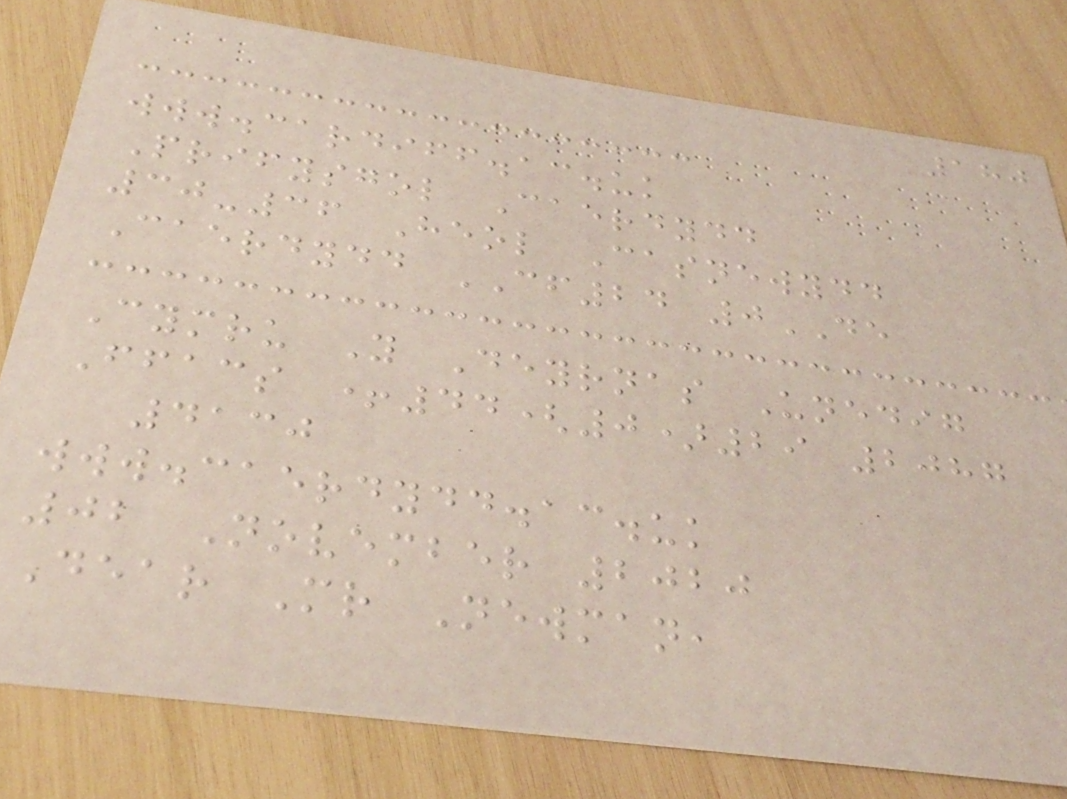180
www.cardiff.ac.uk
Prifysgol Caerdydd
30-36 Heol Casnewydd
Caerdydd CF24 0DE
Cymru Y Deyrnas Unedig
Ffacs +44(0)29 2087
4130
www.caerdydd.ac.uk
02 November 2020
Dear Mr Newman,
